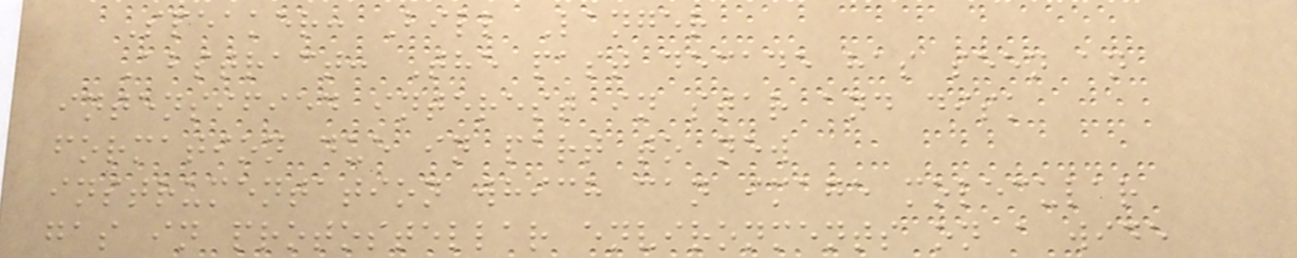Speaker: Bill Langer
Abstract: The past decade has seen an
intensified interest in star and disk
formation due in part to new
instrumentation which can image molecular
gas in protostellar environments on a wide
